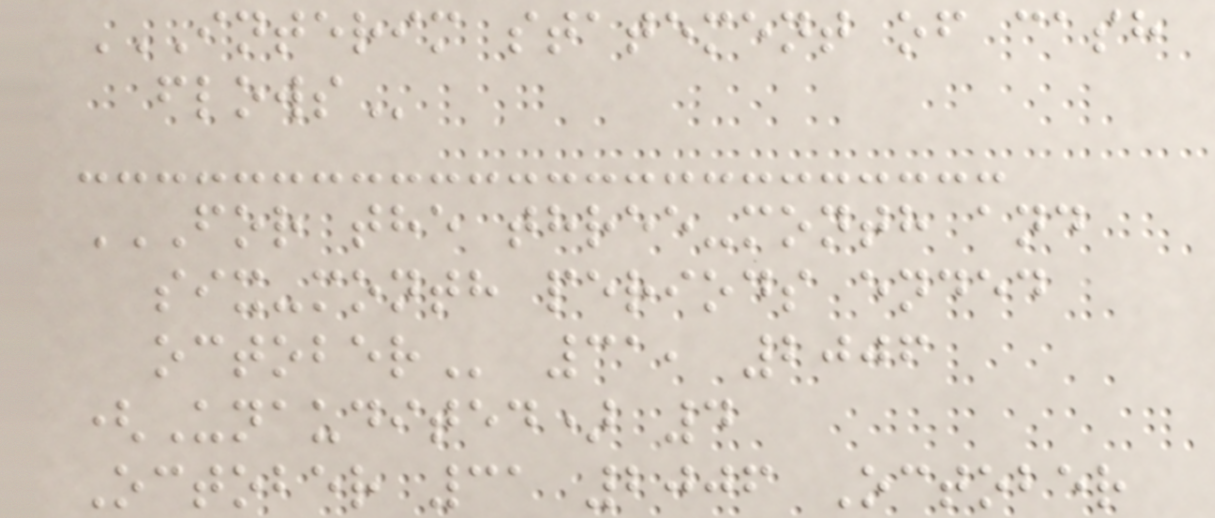INTERIM STATEMENT OF CASH
FLOWS
FOR THE THREE-MONTH AND
SIX-MONTH PERIODS ENDED
OCTOBER 31, 2006
(Unaudited) 4
October 31 2006 October
